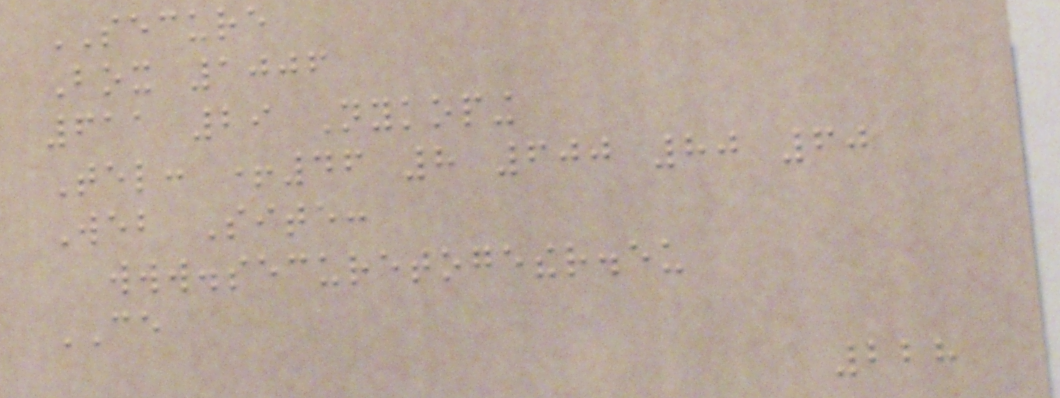SECURE
Box 1006
611 29 Nykoping
Tel: +46 8 600 80 60
Web Site:
www.securetogether.eu
CE
228
